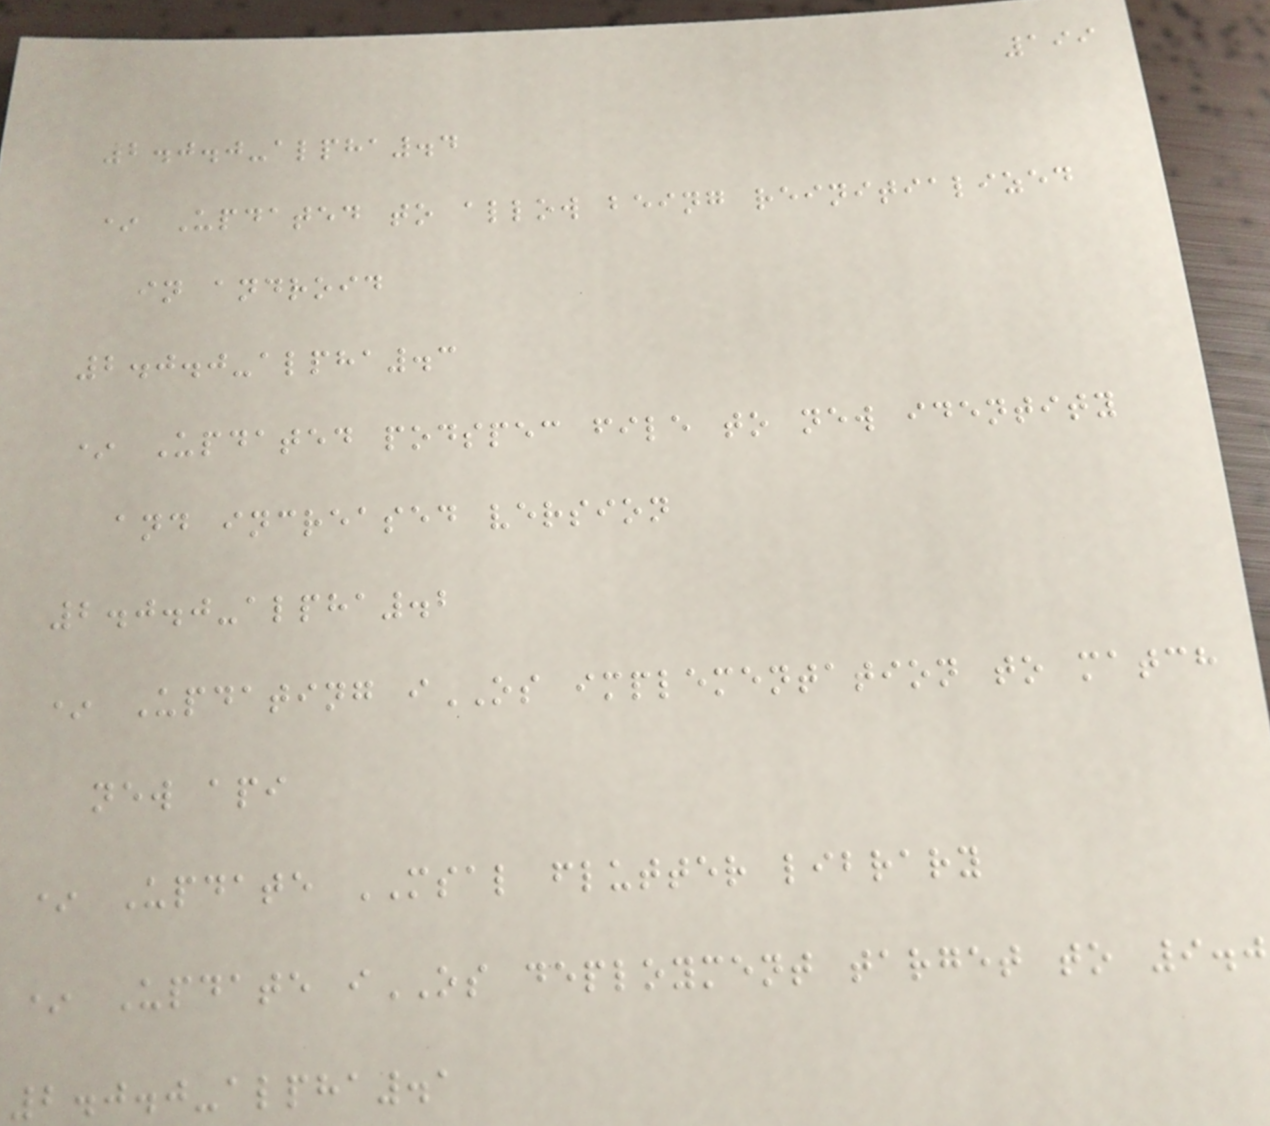199
2.0.0-alpha.4
* Updated to allow being reinitialized
in android
2.0.0-alpha.3
* Updated podspec file to new identity
and increased version
2.0.0-alpha.2
* Updating iOS implementation to match
new api
* Update MSAL flutter library
* Update iOS deployment target to 9.0
2.0.0-alpha.1
